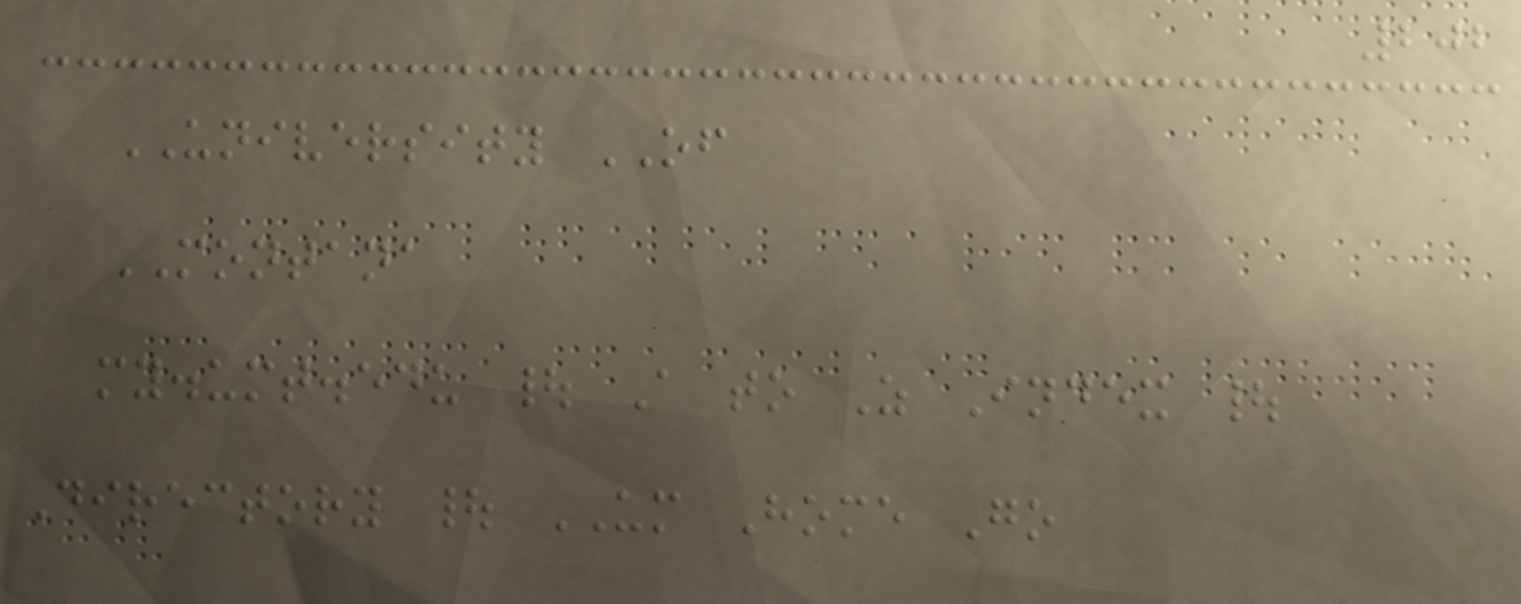202
UNIVERSITY OF
MONTANA
my.umt.edu | A to Z Index |
Directory | UM Home Go
